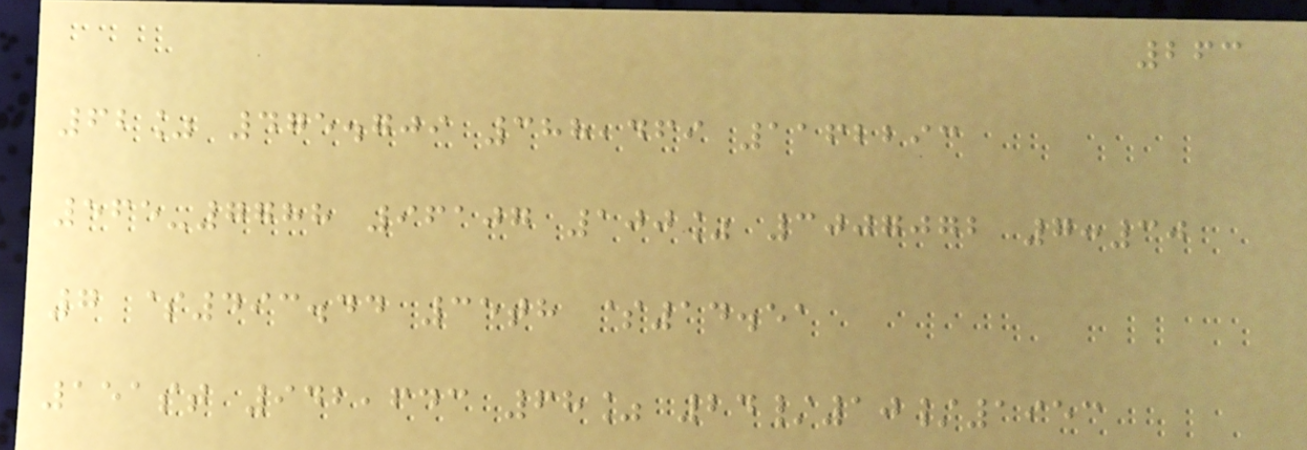263
62% 475.709 388,469 1162293
565-7788 96107 100% 3007072 7:30
7 $493.44 35th $14.51
151st 942,643 68% 24/10/1953
